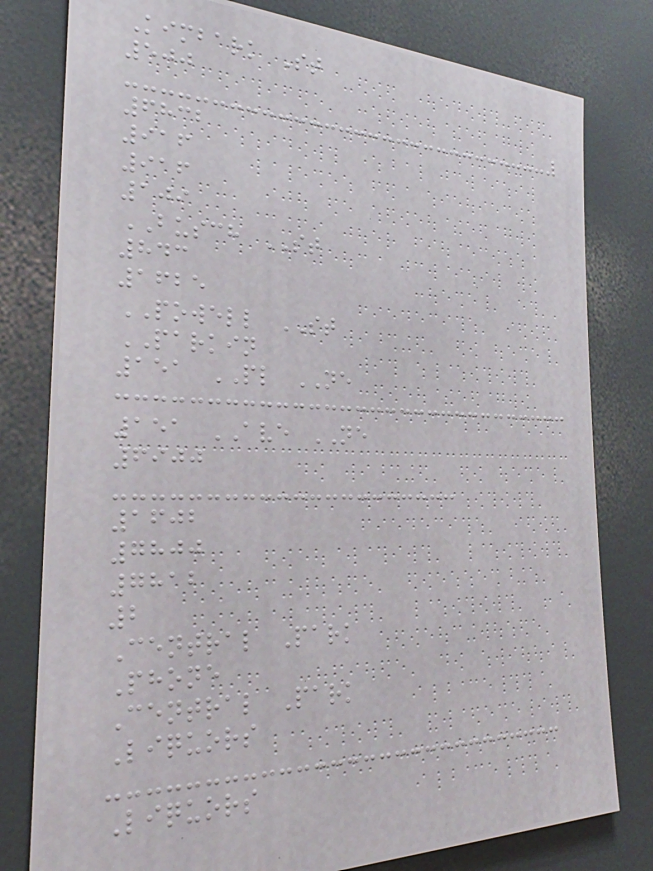Kimbark St
500
6832
916
916
109
BUSCH ST
843
1625
POWELL ST
PARKIN
151 PL NE
151 AVE NE
6900
1602
7800
7812
2
Central Park
Phone
Central Park
Liquors
Liquors
